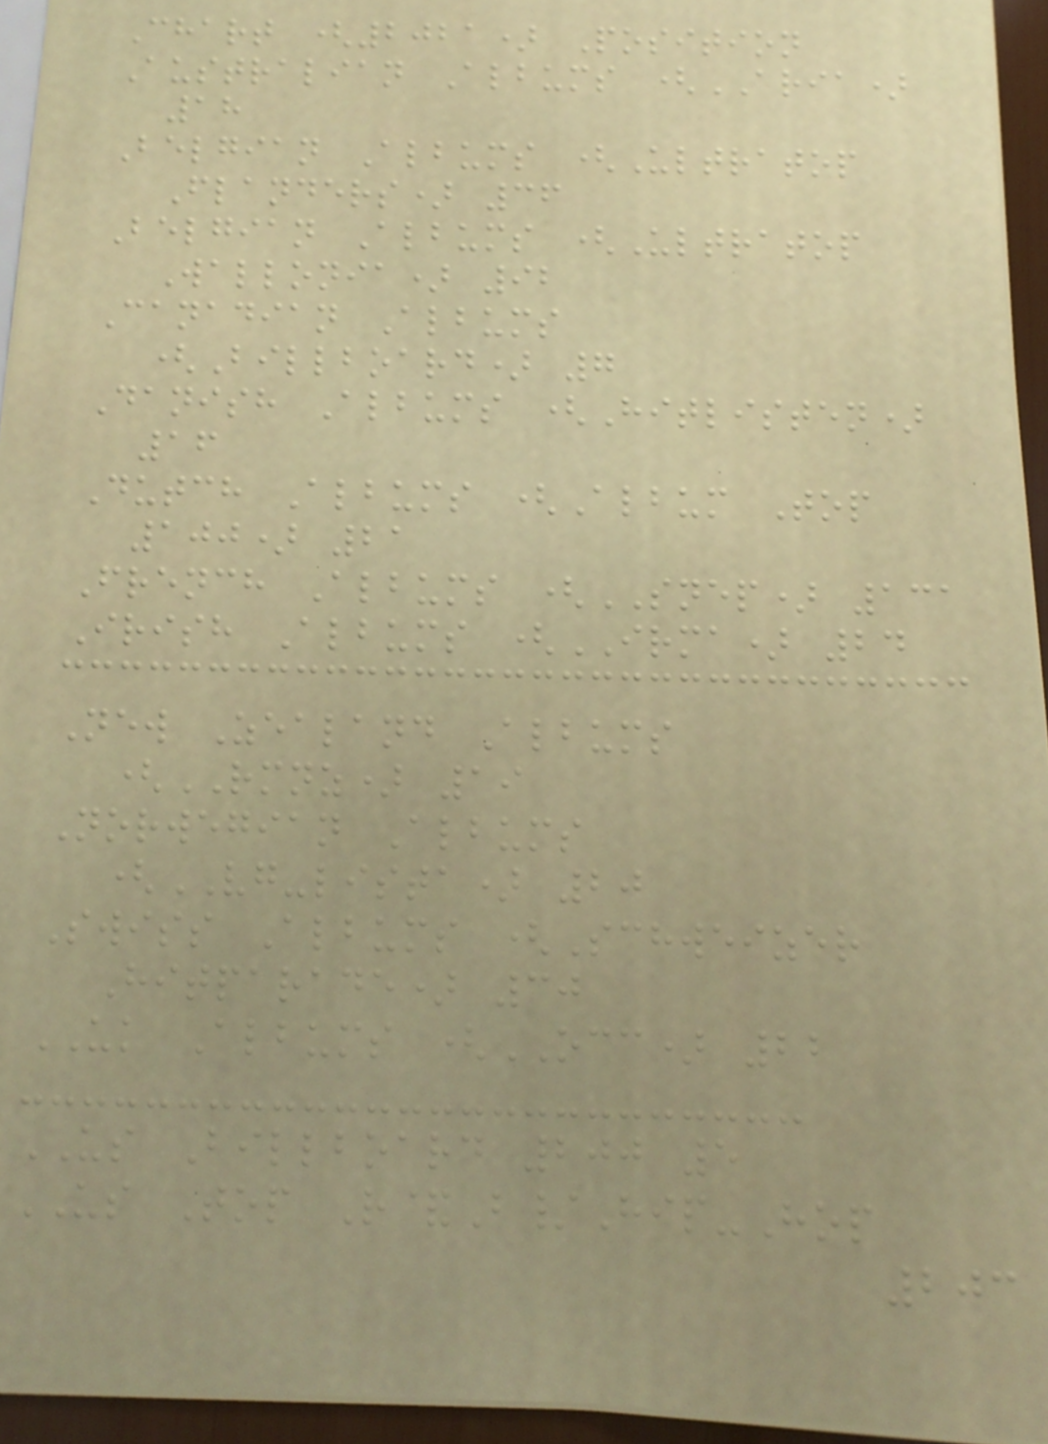Chart (2021) Position
Australian Albums (ARIA)
18
Belgian Albums (Ultratop
Flanders) 36
Belgian Albums (Ultratop
Wallonia) 92
Canadian Albums
(Billboard) 7
Danish Albums (Hitlisten)
16
Dutch Albums (Album Top
100) 21
French Albums (SNEP) 131
Irish Albums (IRMA) 24
New Zealand Albums
(RMNZ) 19
Norwegian Albums
(VG-lista) 20
Swiss Albums (Schweizer
Hitparade) 30
UK Albums (OCC) 22
US Billboard 200 5
US Top R&B/Hip-Hop
203
